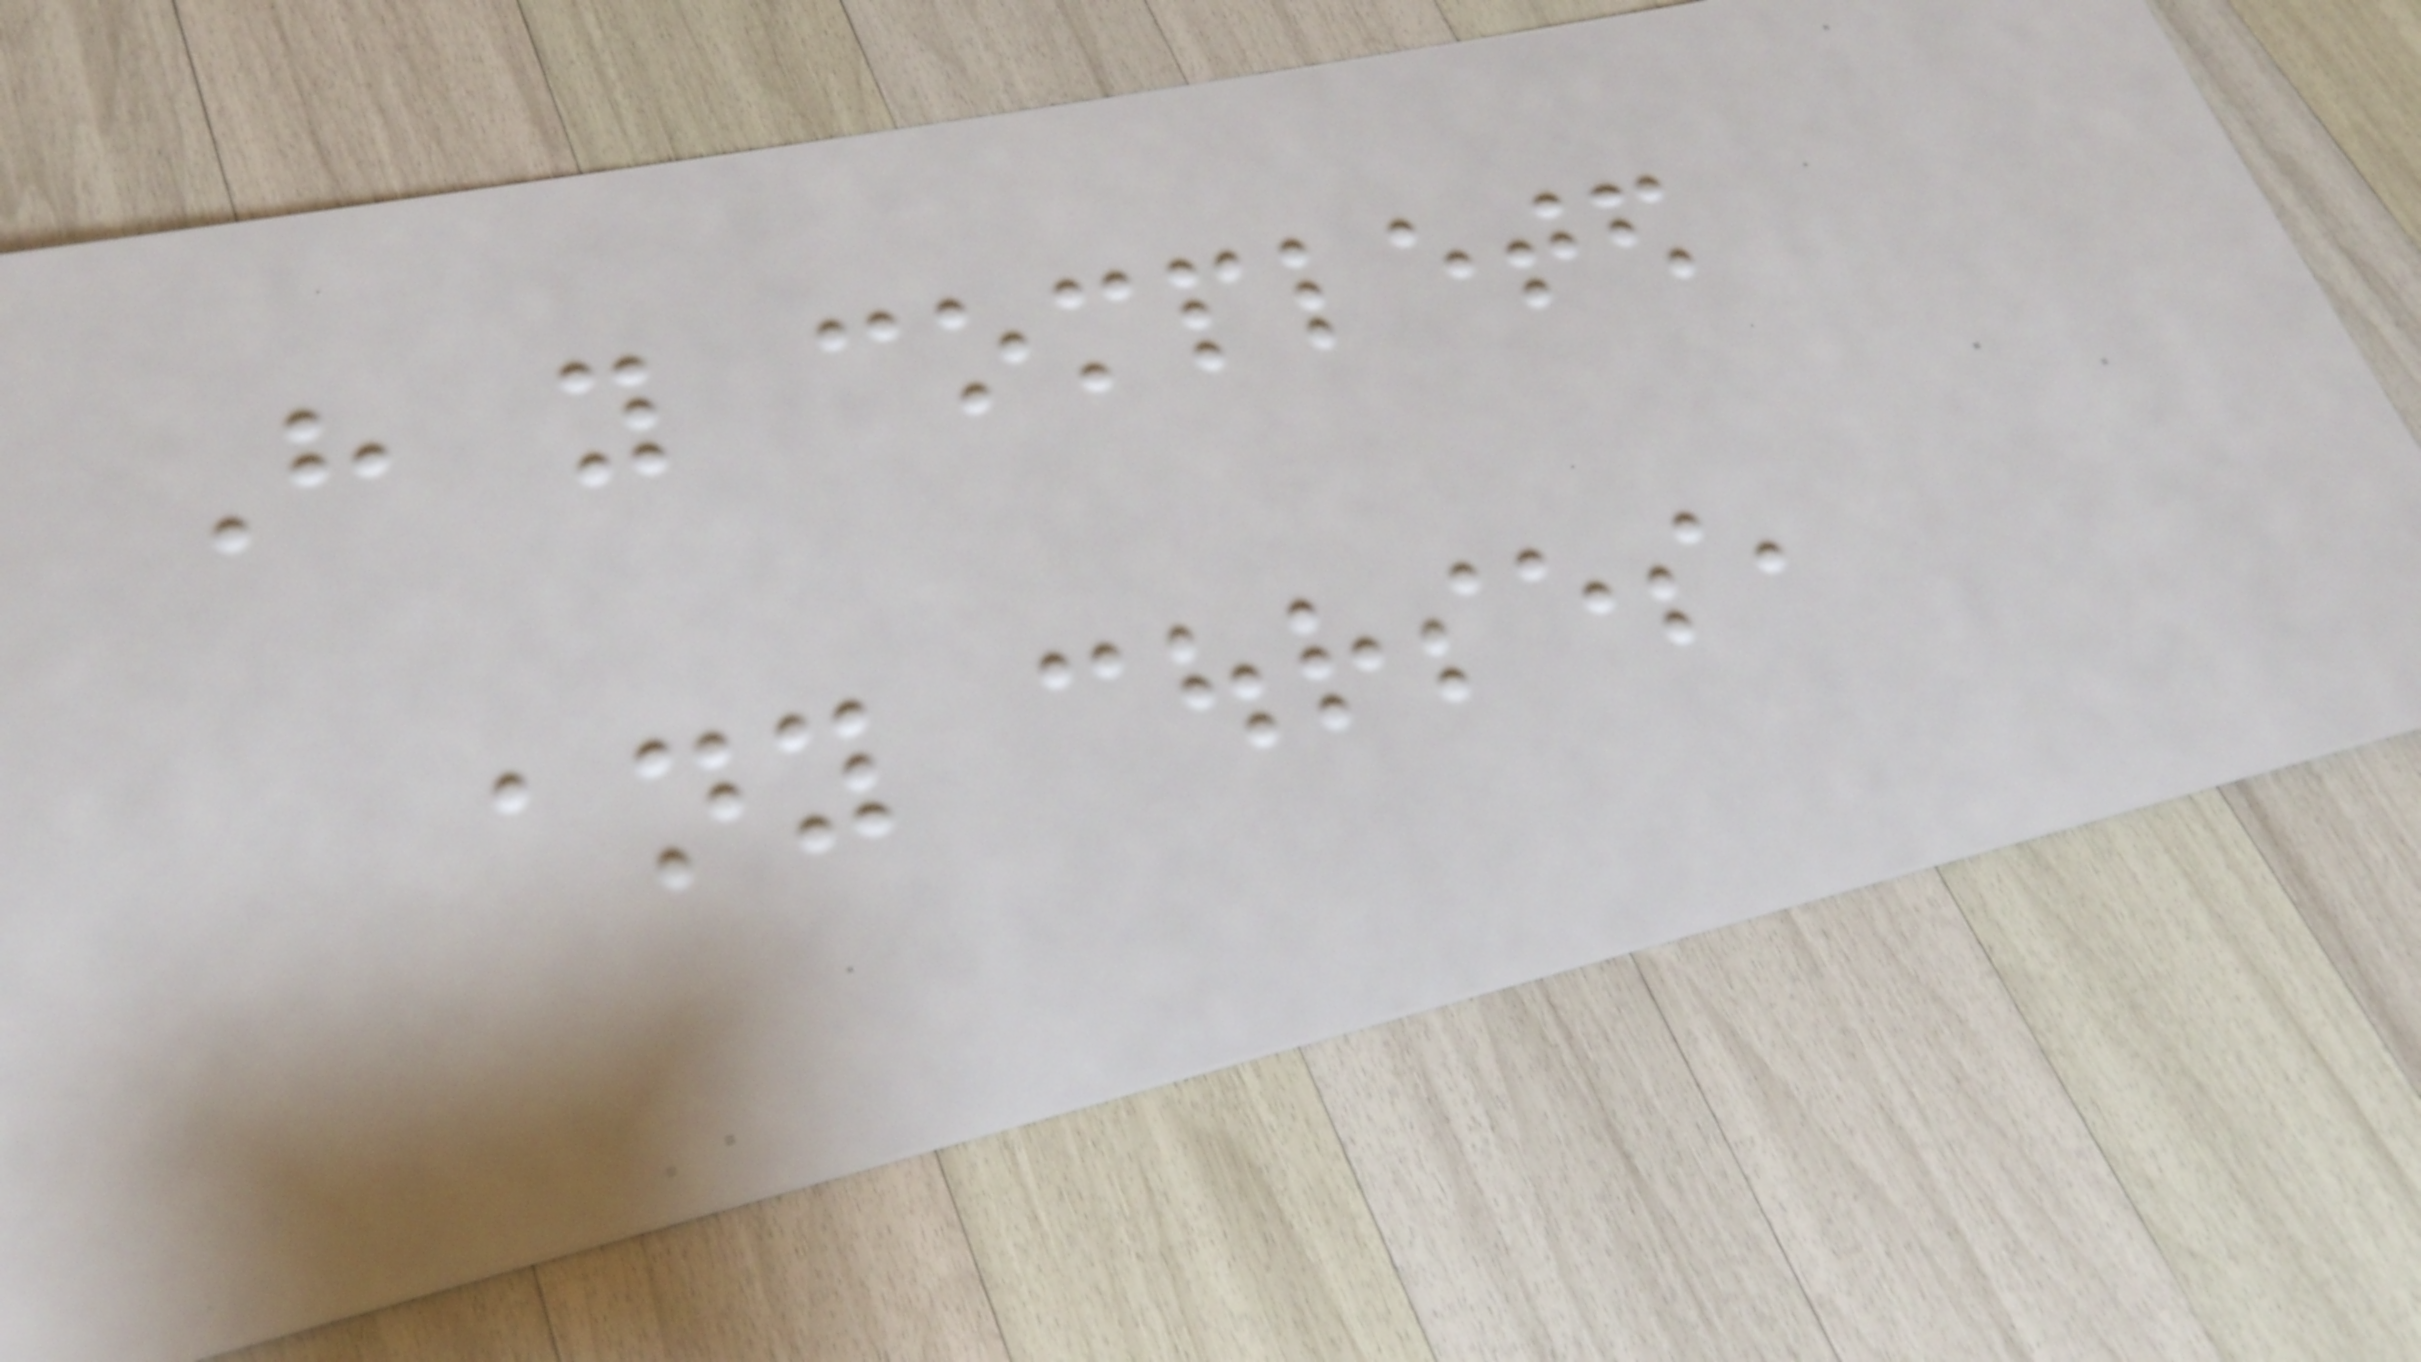Have you completed
any courses,
